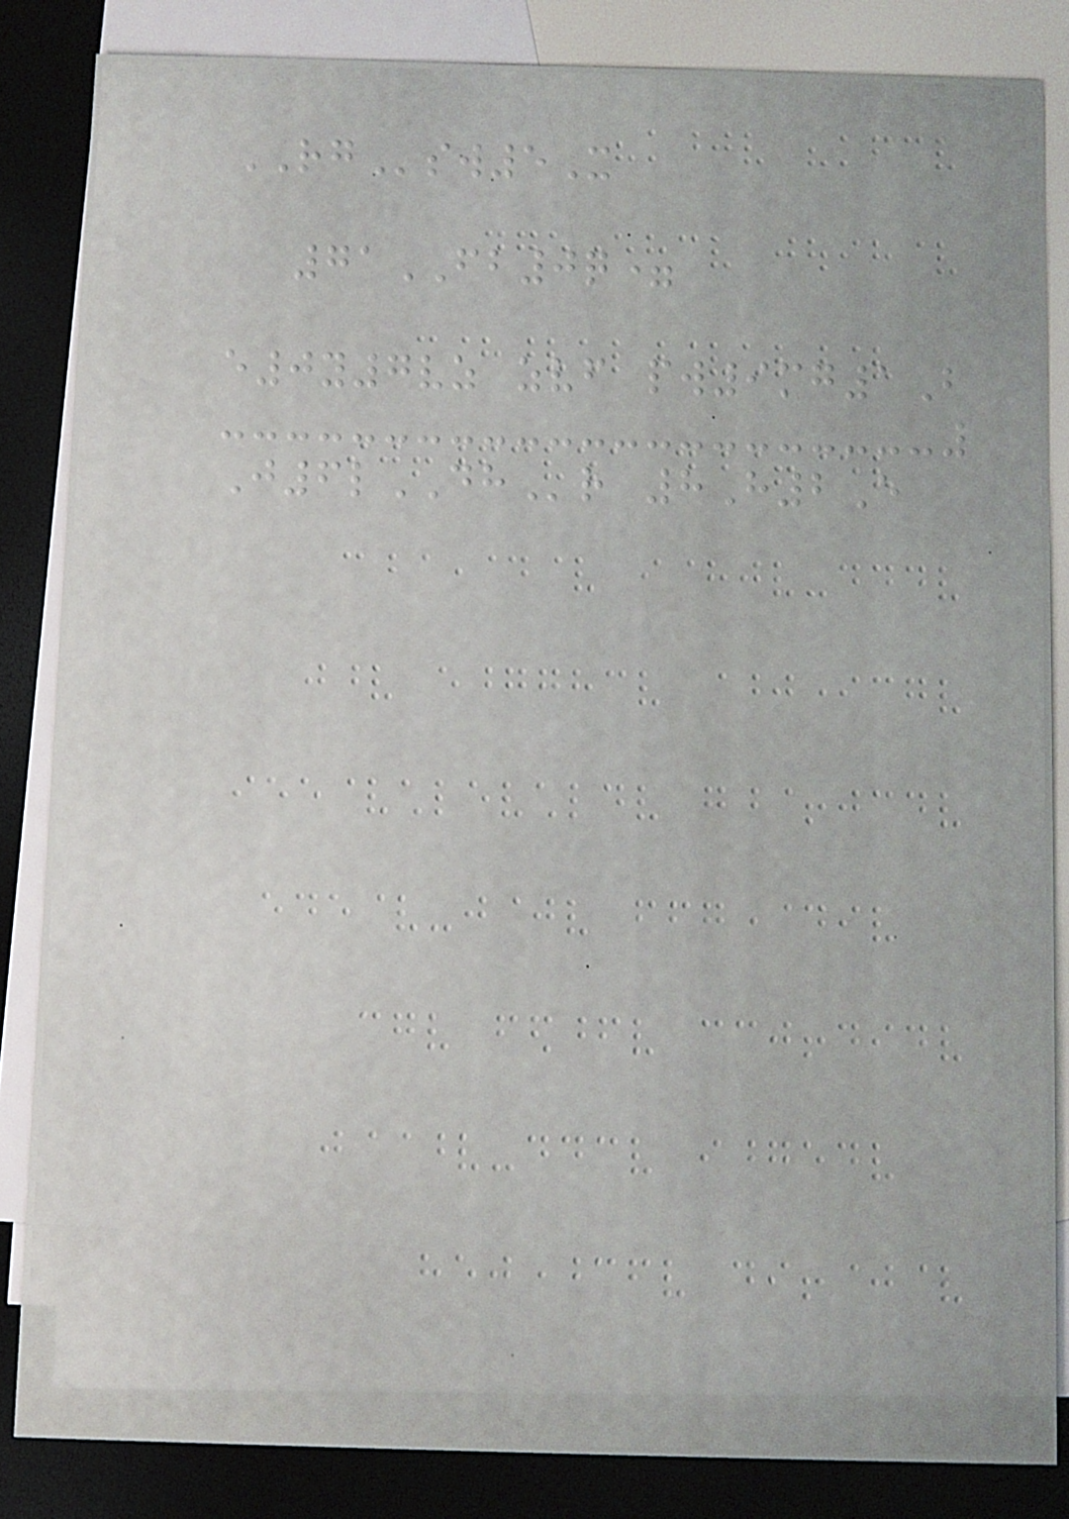RGsw5X
71FB0q=
e0y7vz zvf pw9mg1B
J6lDHr 8H2E
